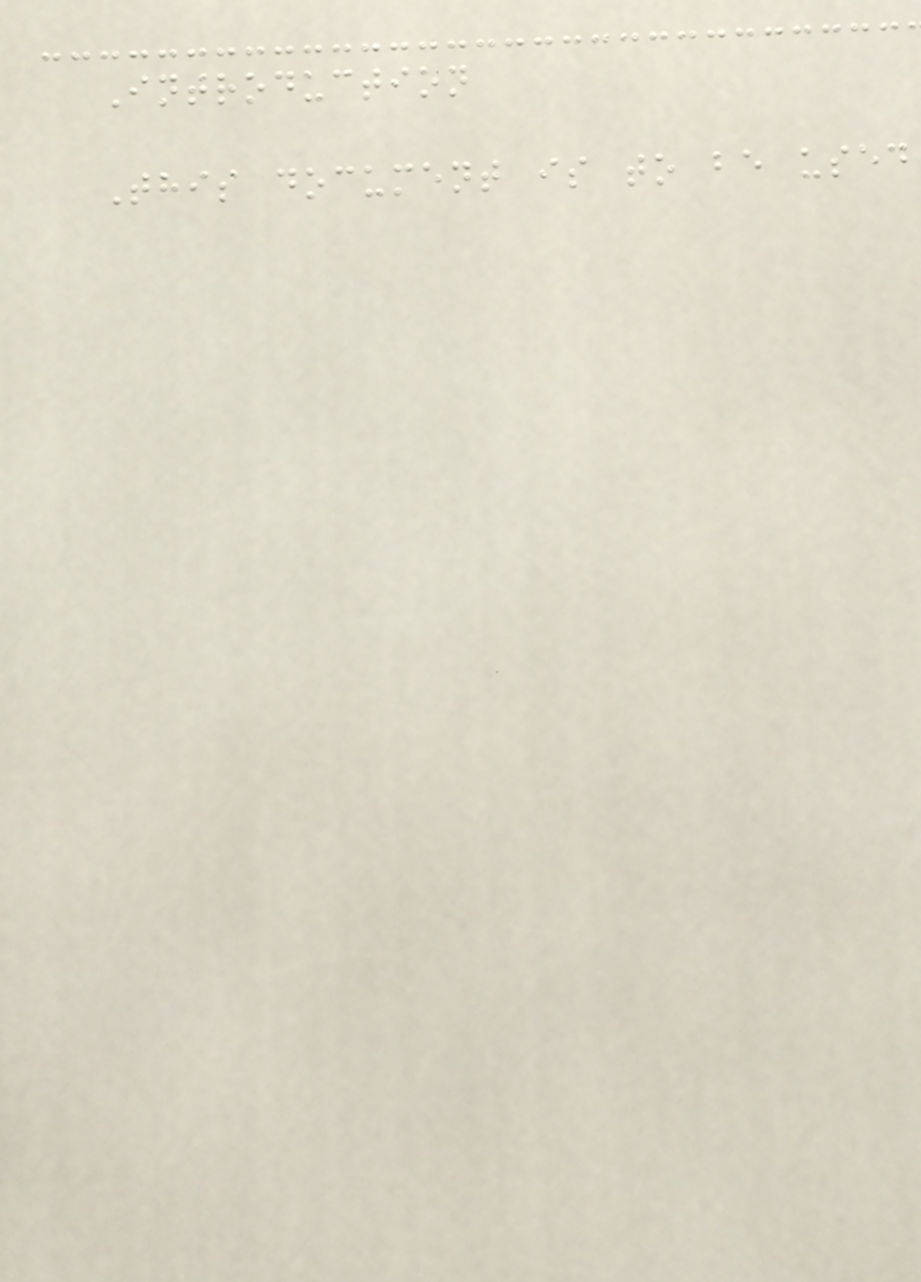Introduction
This document is to be used
